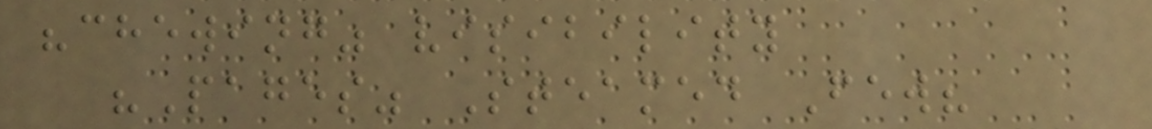"chewing" visibility
"Pages" Steamed Few?
